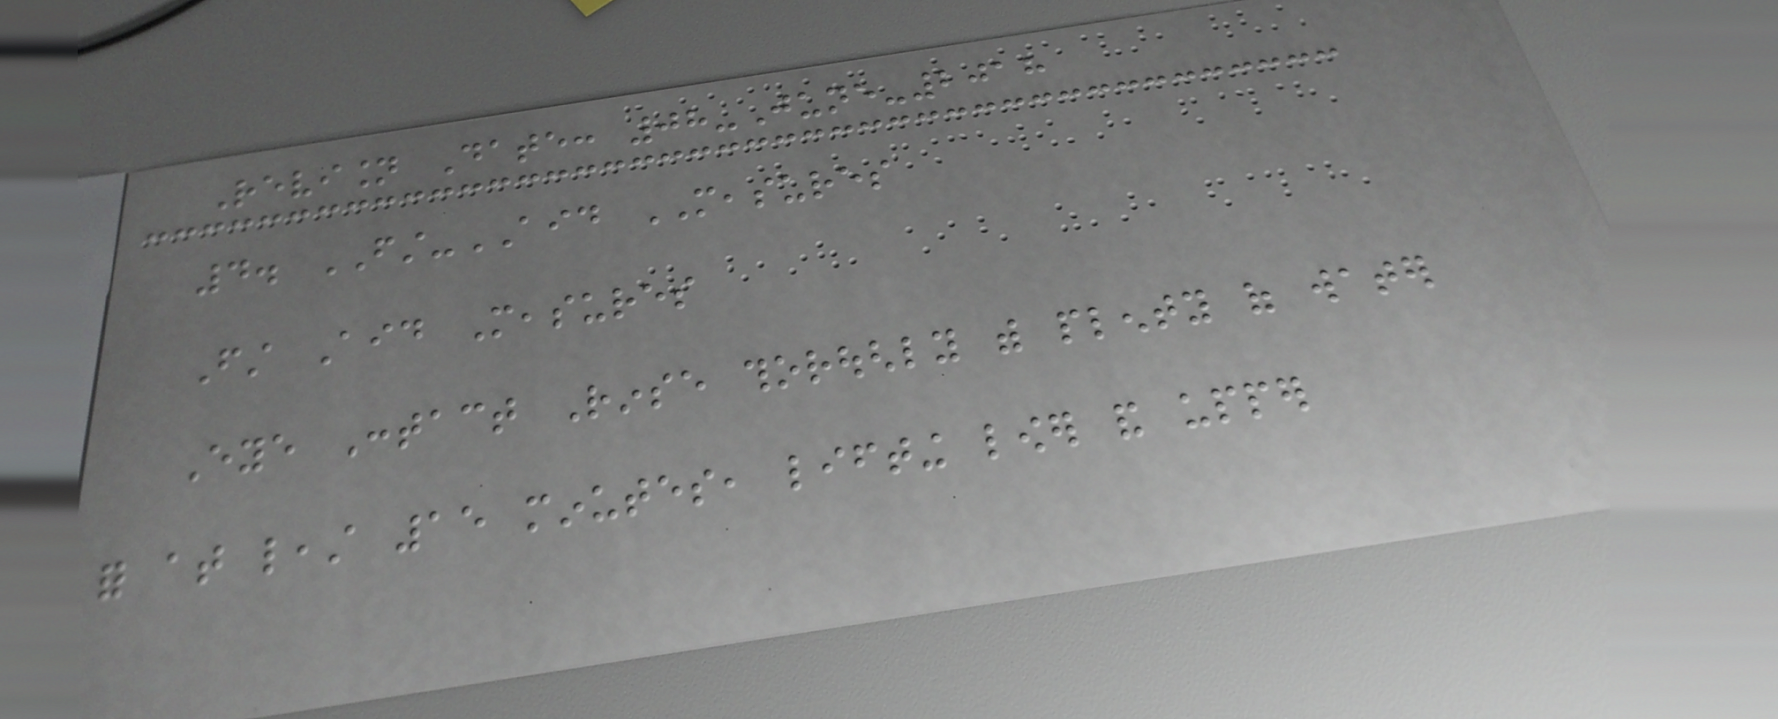Revision Date: 08-June-2018
4. FIRST-AID MEASURES
First Aid Measures
Eye Contact Rinse thoroughly with plenty of water
for at least 15 minutes, lifting lower and upper
